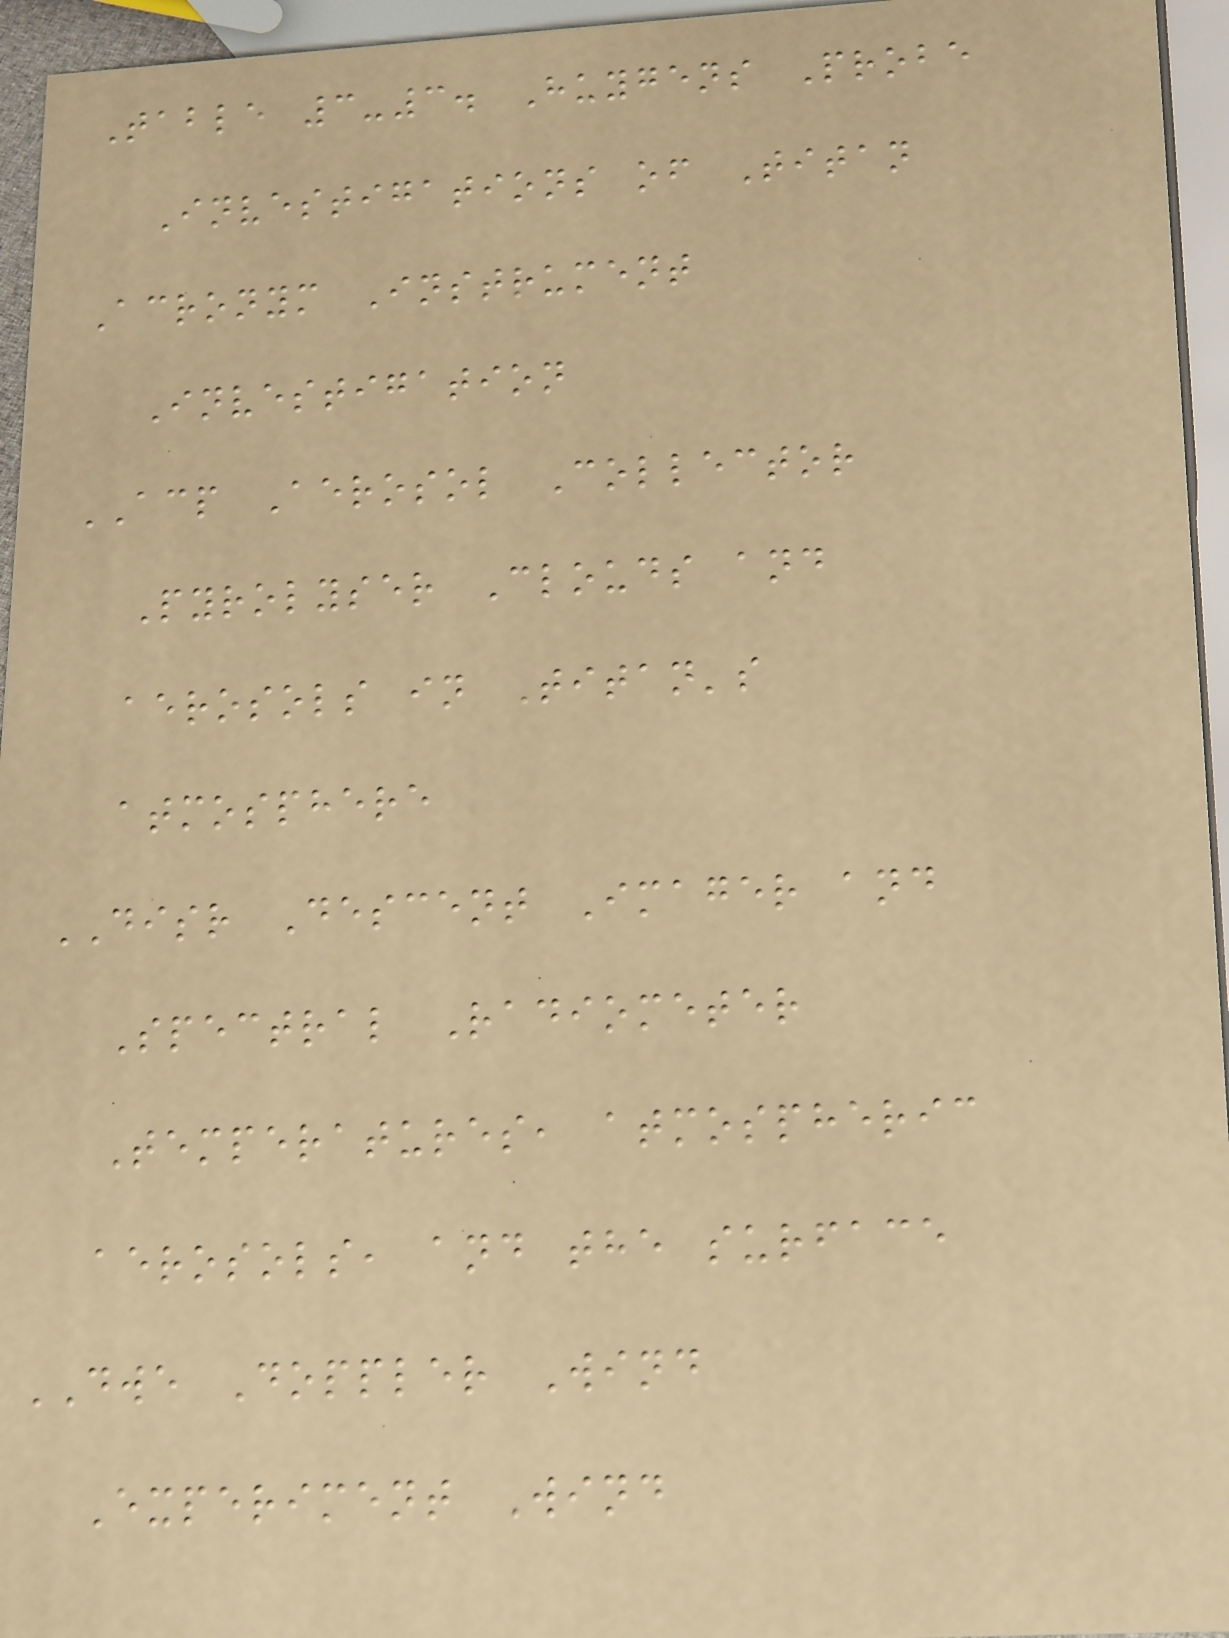Table 3-3. Huygens Probe
Investigations of Titan
Acronym Instrument
Investigation
ACP Aerosol Collector
Pyrolyser Clouds and
aerosols in Titan's
atmosphere
DISR Descent Imager and
Spectral Radiometer
Temperatures, atmospheric
aerosols, and the surface
DWE Doppler Wind
Experiment Wind
